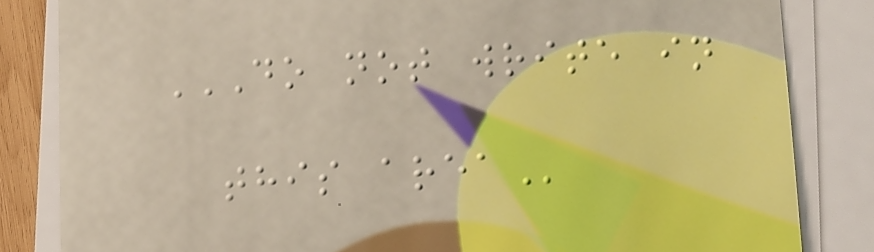DO NOT WRITE IN
THIS AREA
